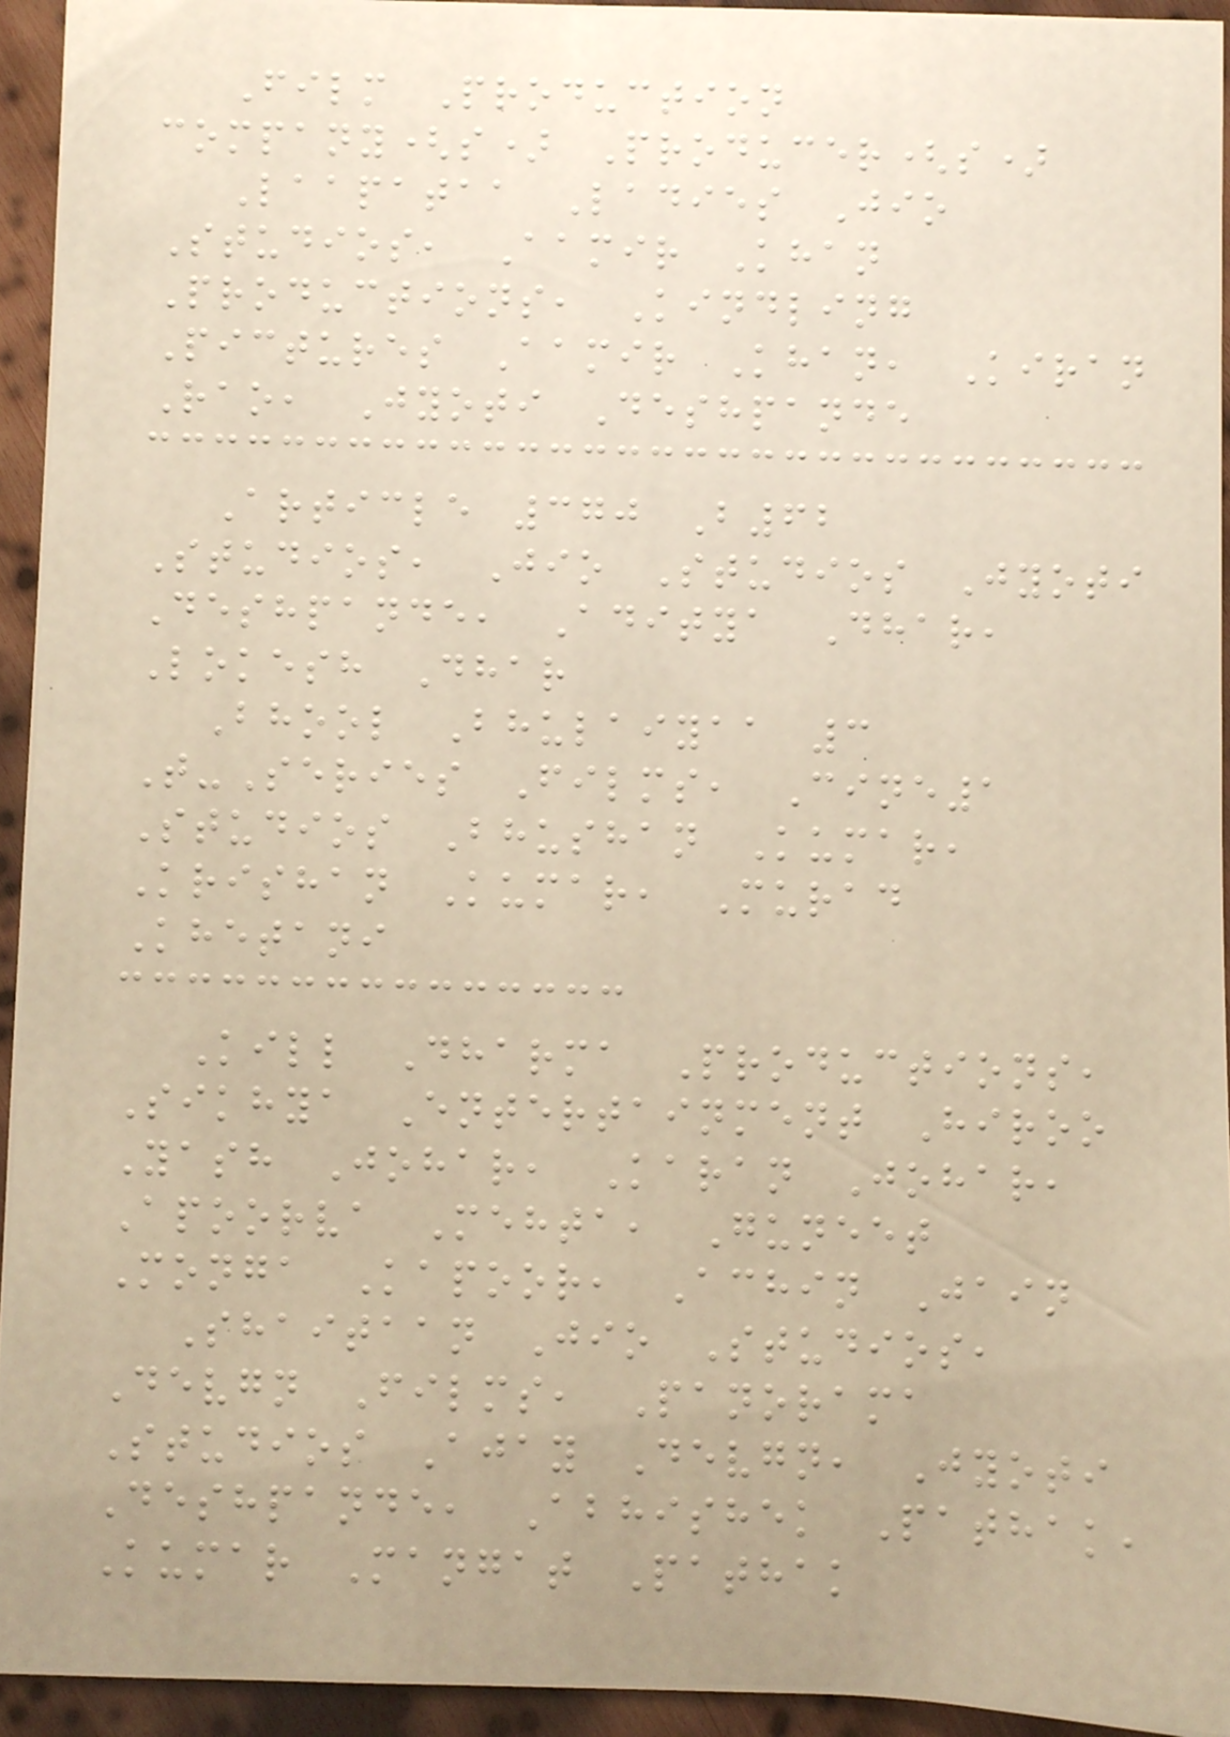Film Production
company(s) Producer(s)
Laapataa Ladies Jio
Studios, Aamir Khan
Productions, Kindling
Pictures Aamir Khan, Kiran
Rao, Jyoti Deshpande
Article 370 B62
Studios, Jio Studios Jyoti
Deshpande, Aditya Dhar,
Lokesh Dhar
Bhool Bhulaiyaa 3
T-Series Films, Cine1
Studios Bhushan Kumar,
Krishan Kumar, Murad
Khetani
Kill Dharma Productions,
Sikhya Entertainment Hiroo
Yash Johar, Karan Johar,
Apoorva Mehta, Guneet
Monga Kapoor, Achin Jain
Shaitaan Jio Studios,
Devgn Films, Panorama
Studios Ajay Devgn, Jyoti
Deshpande, Abhishek Pathak,
Kumar Mangat Pathak
